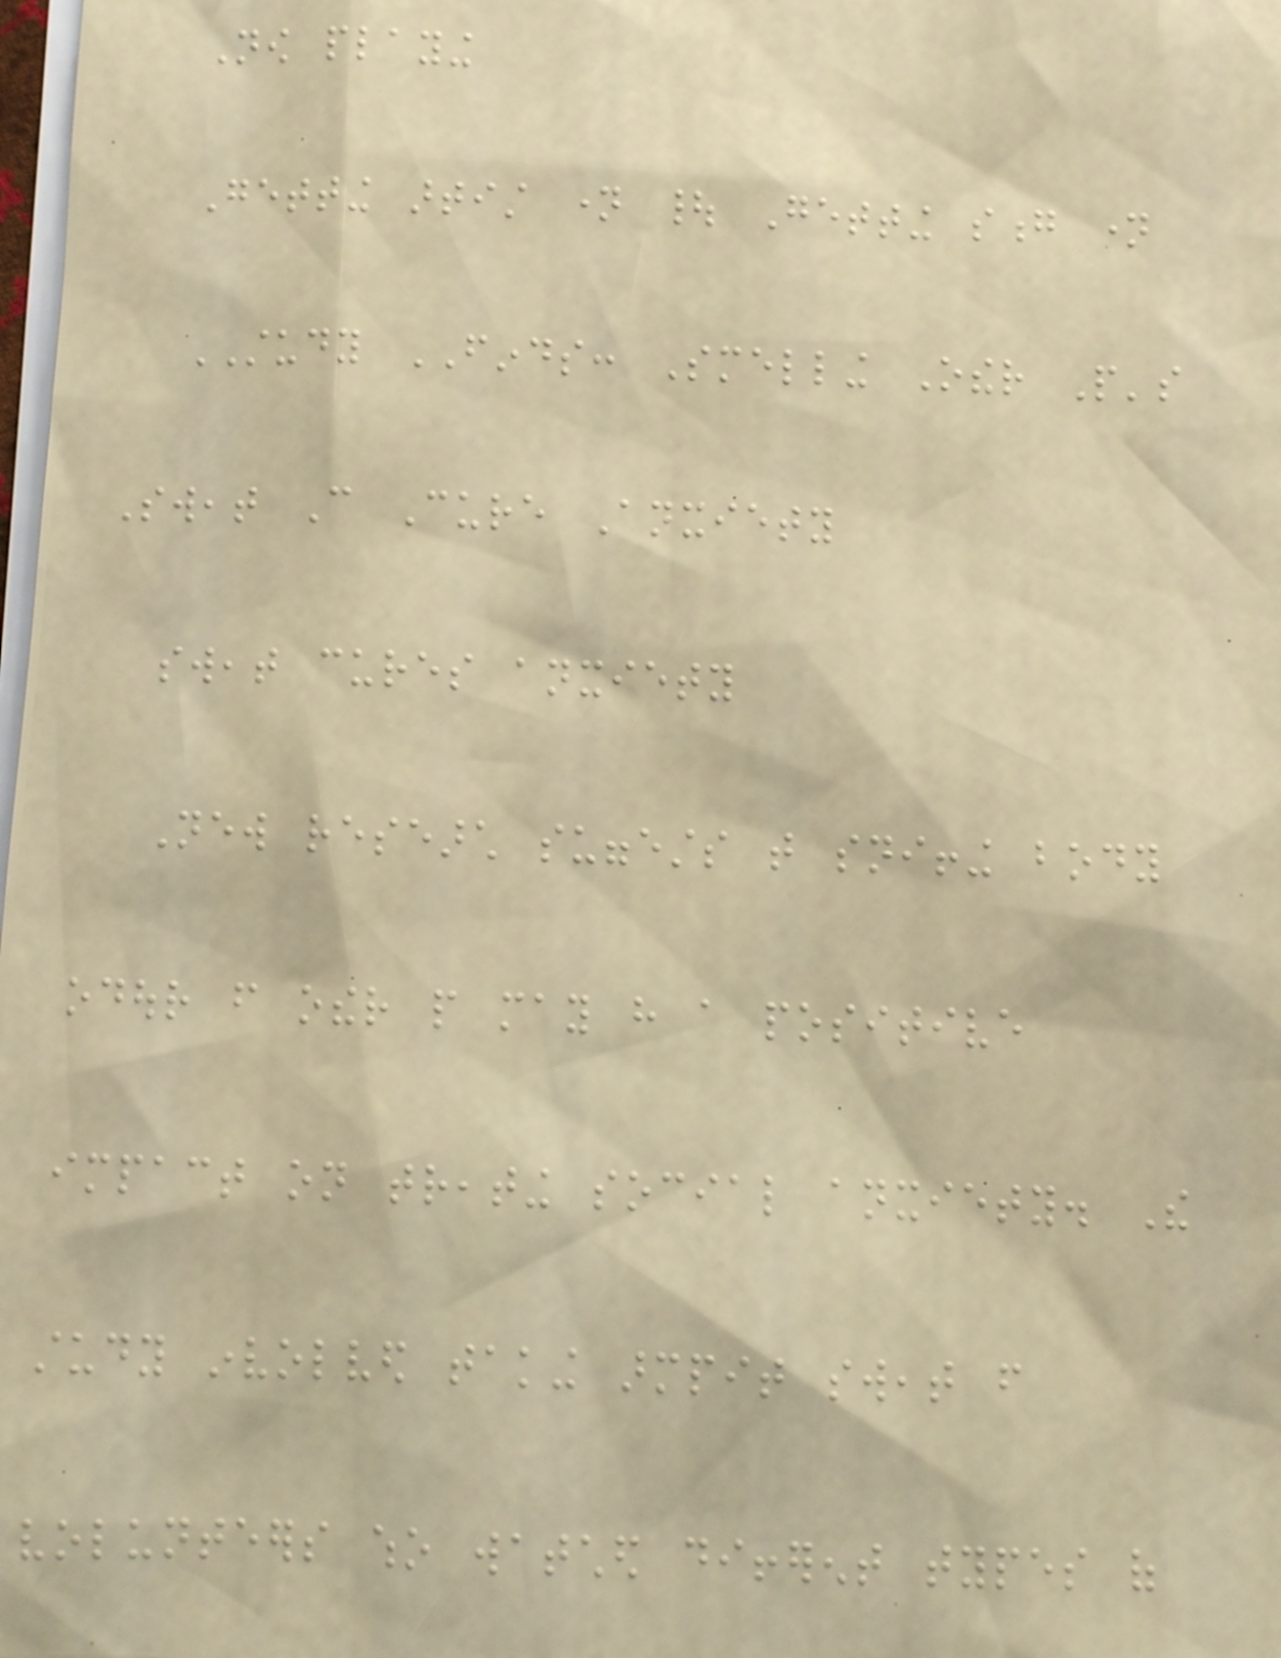Now playing
Getting artist name | Getting song name
STUDY FINDS: Smelling Other People's
Sweat Can Cure Anxiety
sweat cures anxiety
New research suggests that sniffing body
odour from other people may have a positive
impact on treating social anxiety. The
study involved taking armpit sweat from
volunteers who watched different types of
